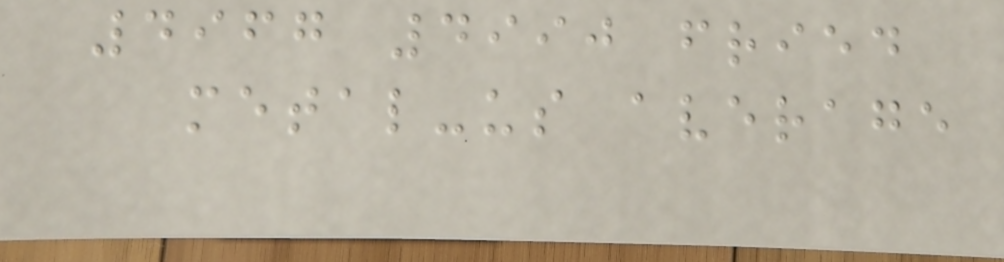4967 4990 fried
metal-us average
